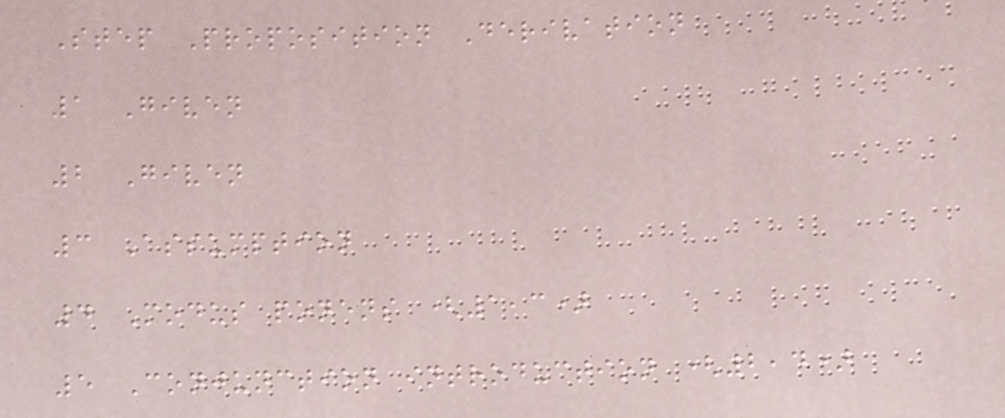Step Proposition Derivation
1 Given
2 Given
3 Assumption
4 Modus ponens (1,3)
5 Conjunction introduction (2,4)
